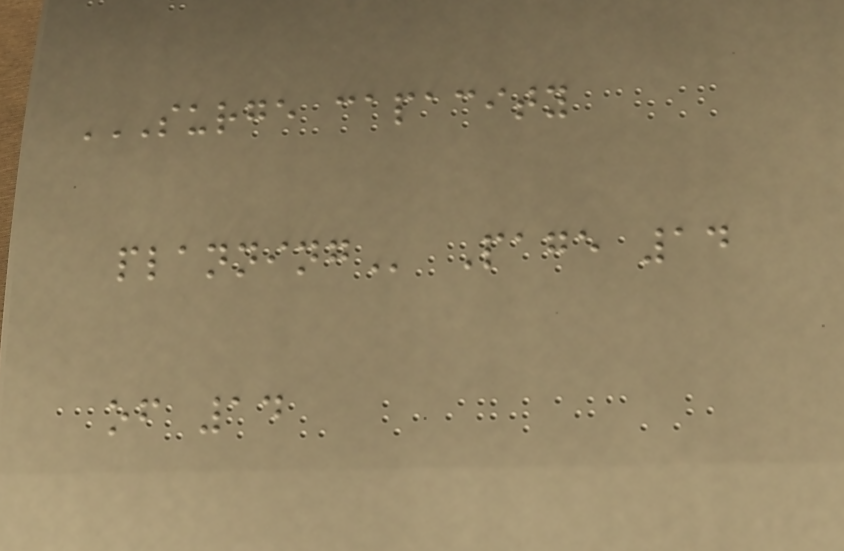SURGE CAPACITY
PLANNING Page 14
of 14
